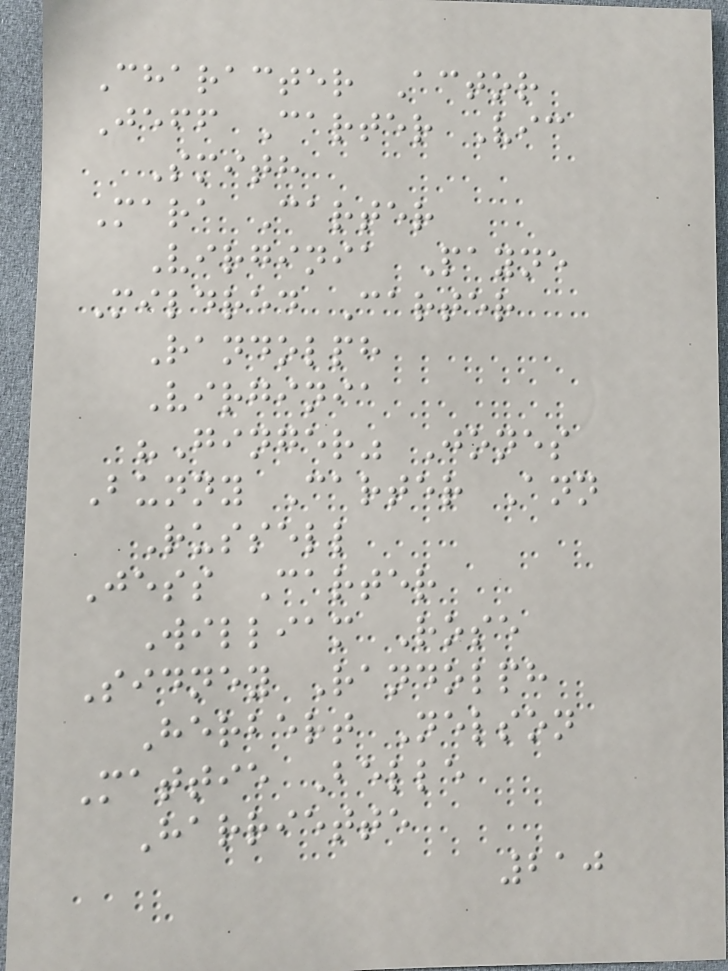Character Actor
Jeff Carter Vic
Smith
Mara Carter
Virginia Payne
Mildred Carter
Randolph
Virginia
"Ginger" Jones
Bunny Carter Ann
Russell
Jess Carter
William Rose
Sidney Randolph
Herbert Nelson
Mattie Belle
Harriette
210
